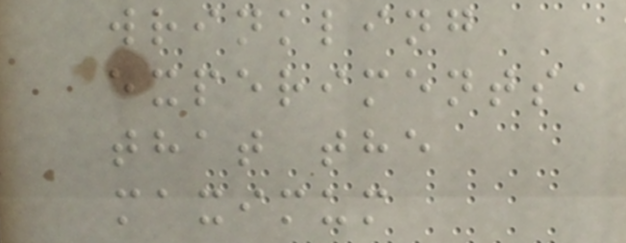wrinkling
experiments,
that the
maximum
